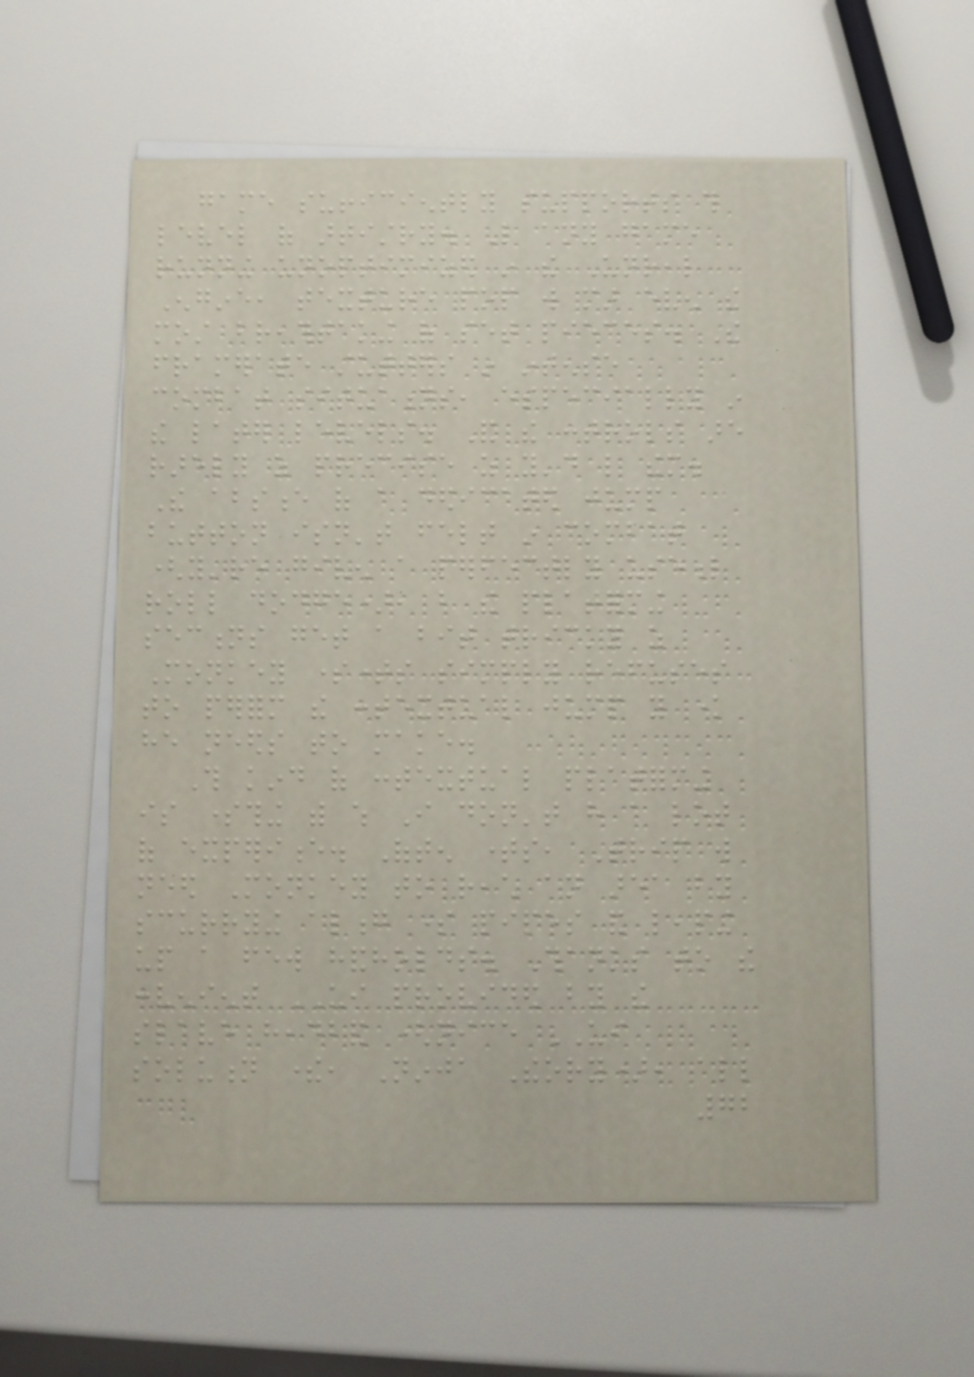game sufficiently supports this
level of artistry. Like any game
running unoptimized in the Unreal
Engine, texture pop will mar even the
most breathtaking of set pieces. The
framerate stutters in intense
combat situations, especially in
the later levels. And the controls are
rarely as precise as you'd like them.
The absence of a dedicated jump
button isn't felt in combat
(you're given a perfectly useful
roll dodge), but the platforming
sections get a bit tricky as
Monkey sometimes simply refuses
to perform the contextual jump you know
he needs to make.
This kind of contextual platforming
is something with which I don't have a lot
of experience. Often times, Trip will
need Monkey to reach an area by
scurrying along some pipes and leaping
up a few handholds. Thanks to the
convenient UI provided by the
slave headband (nice UI
solution there, Ninja Theory), all
72
